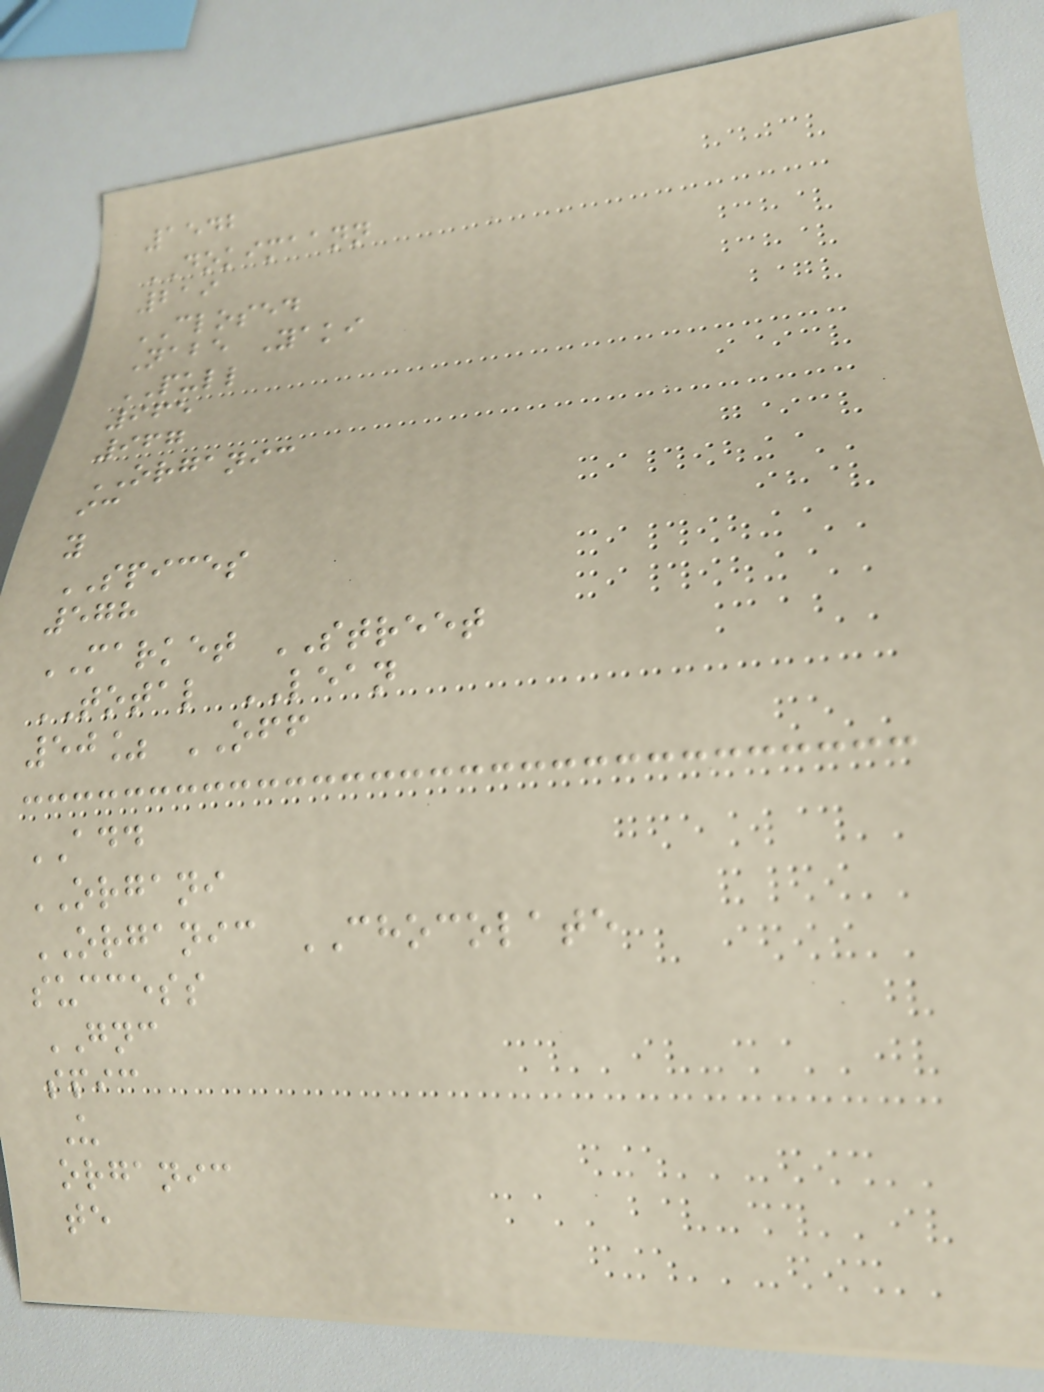1542
DOKIMAANN
219
CLOSED
Nabe Yaki
PULL
965
967
ORGANIC
ic
y
SPICES
578
MARKET STREET
TOTAL LEAN
50% OFF
ADD
ORGANI
ORGANIC CHOCOLATE
success
GNC
spic
U
organic
te
